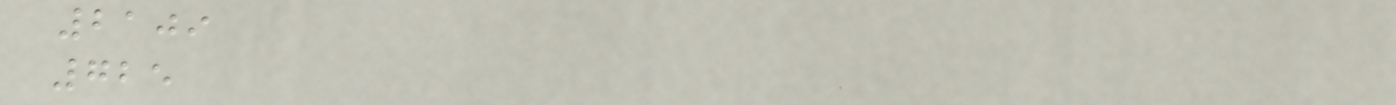2109
725
